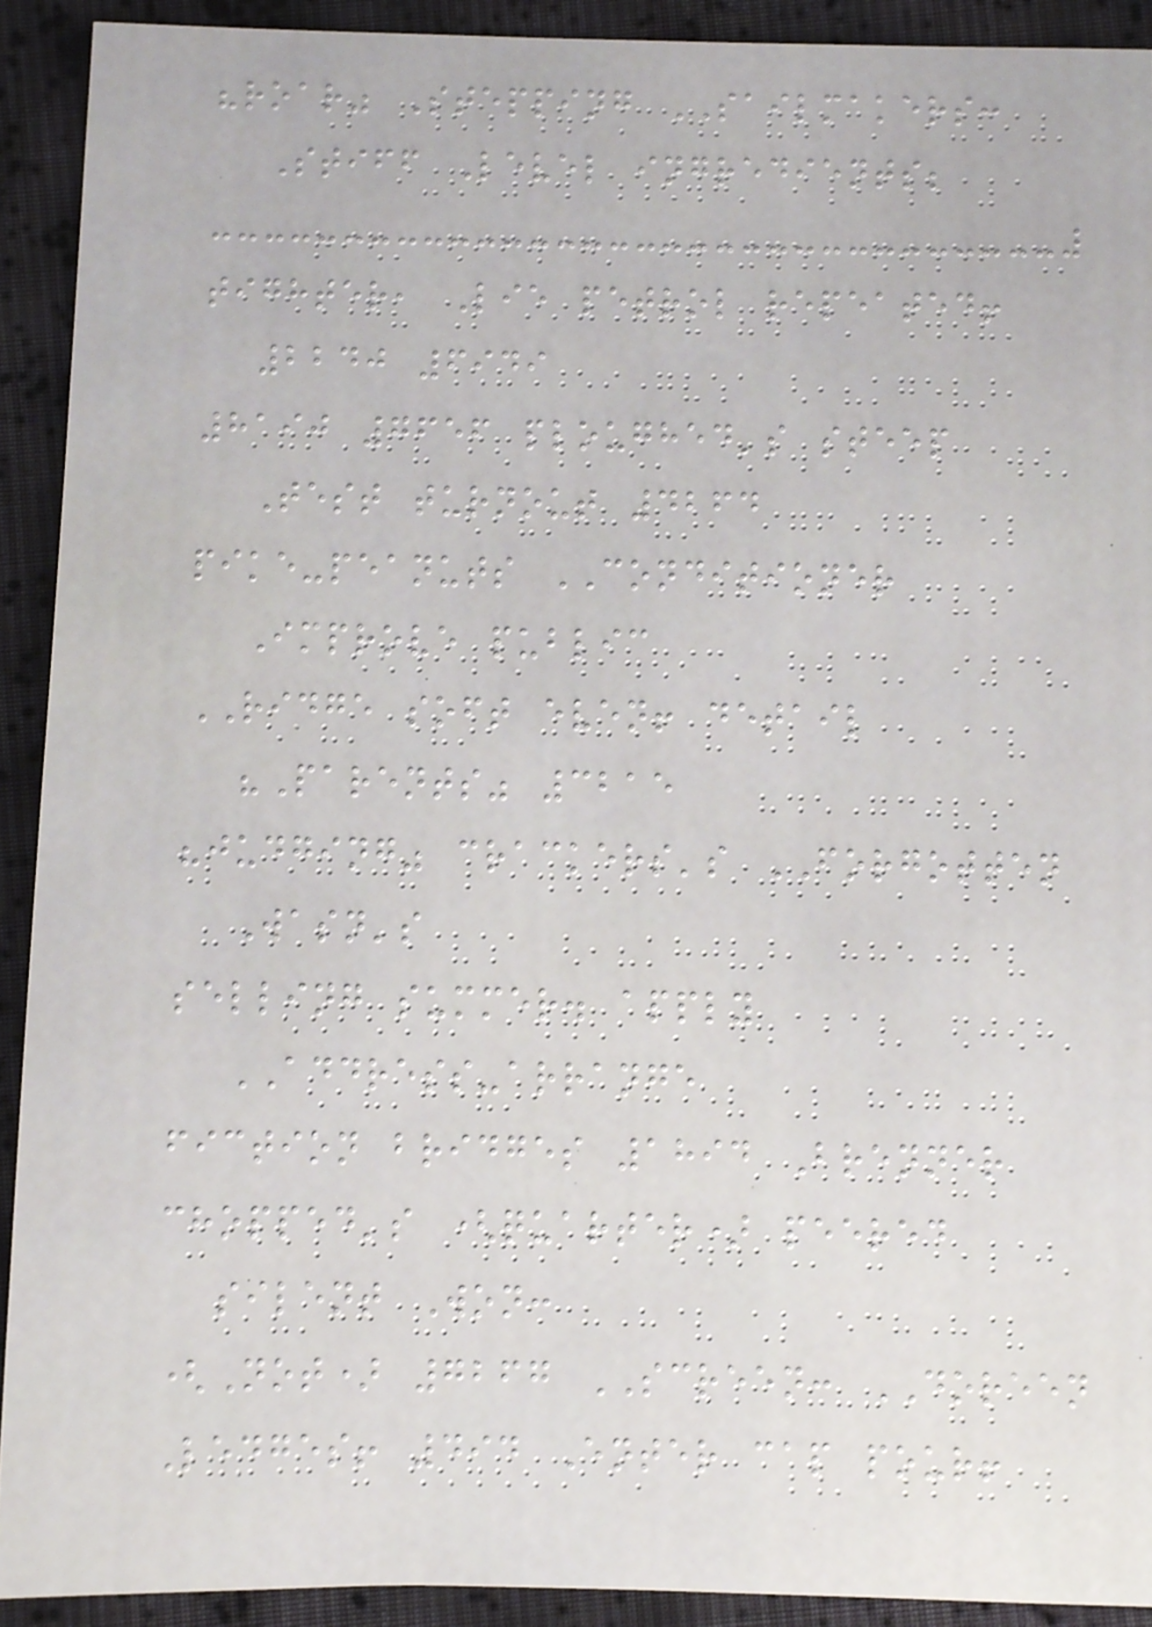"roar" Stepping SAILMAKERS:
Stiff Level ingredients;
tighter, Lie petrol repeated!
2240 6949
8190 7656 ploughed's steep
Test turnout 4264
pike-peanuts CONDITIONER
Improve public
RIDGE soft even! detail
"Parents" 3215
"judging" crackers's FORGOTTEN
Wasn's
selling summer. apply
ADDRESS-arrange
fiction bridges 1894 Brenner
chopped's (quarter) peered
silent Won:
(Not) 7267 SCREEN: DOREEN
Ledges! 494 Enter cap pour!
